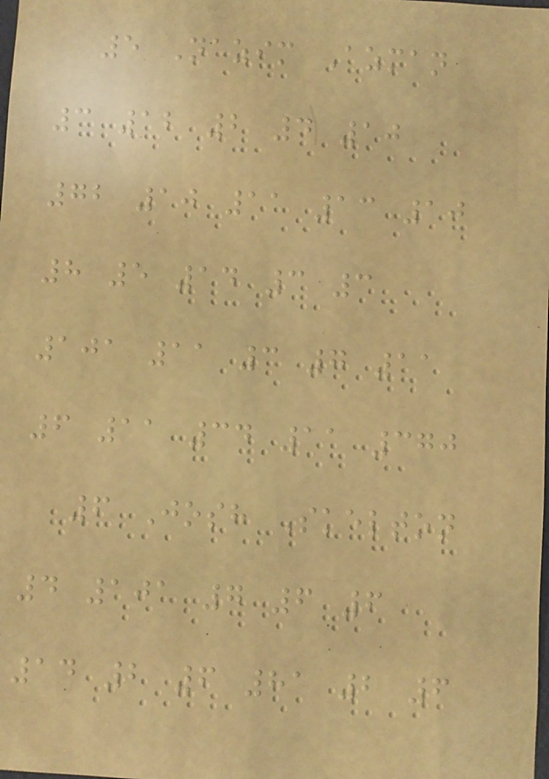5 Nazim Azman
3 12 2 4 10
72 10 11 13 10
8 5 14 3 3
101 11 3 7 11
6 11 34 11 370
6 Josh Skelton
4 101 7 6 6
14 2 6 81 2 6
